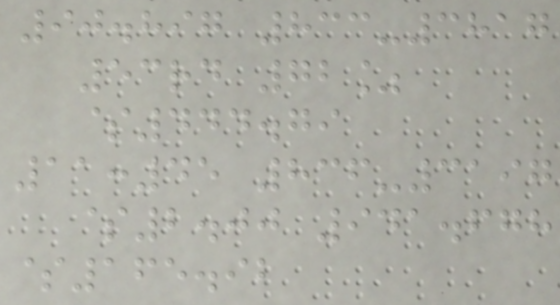90.897 833-3817
53rd 72%
$444.79
11:45 836-3197
$2.00 941.678
$165.92
